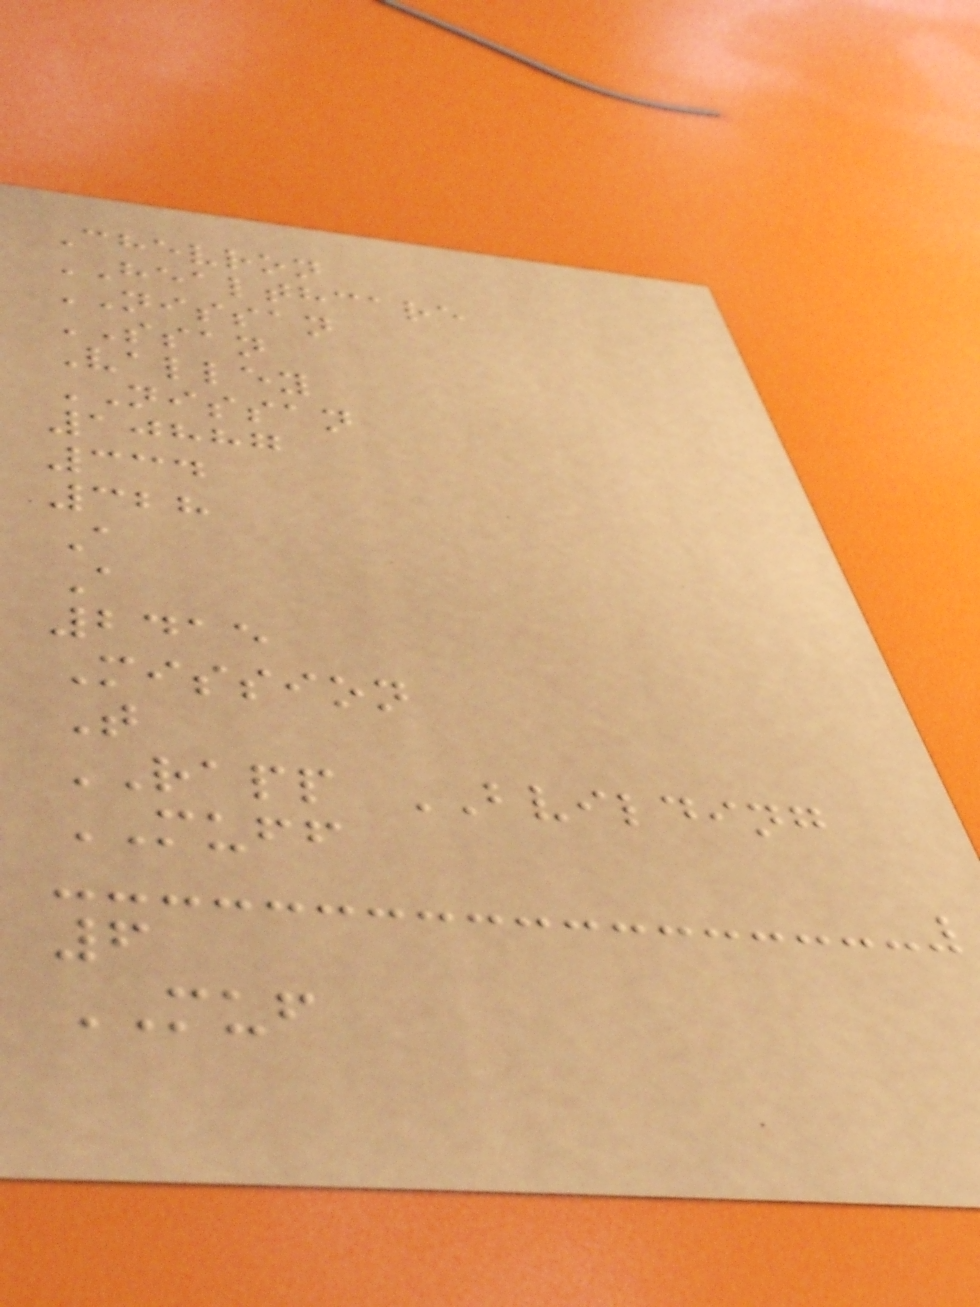Chevron
HEALTHCARE
NISSAN
SSAN
Valley
NISSAN
10887
334
328
A
A
2415
Mission
T
RAPP BVILDING
MUFF
6
MUF
